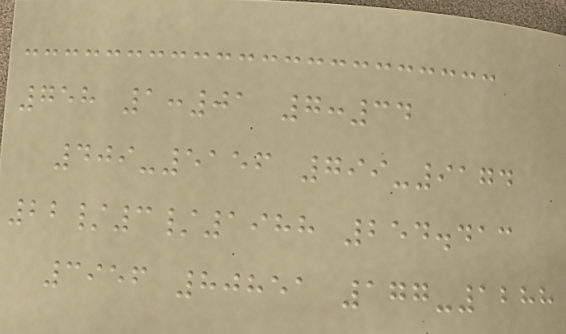758 1:01 7:34
409-5156 799-9174
22/3/1988 254.413
3956 80851 177-1288
